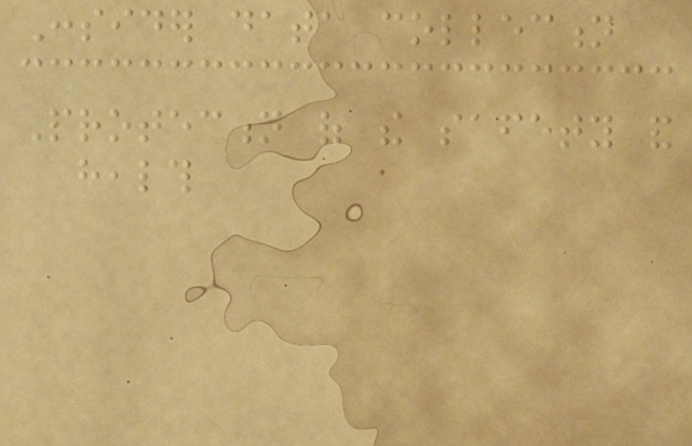Consider data collection
Protection of the safety and
health
